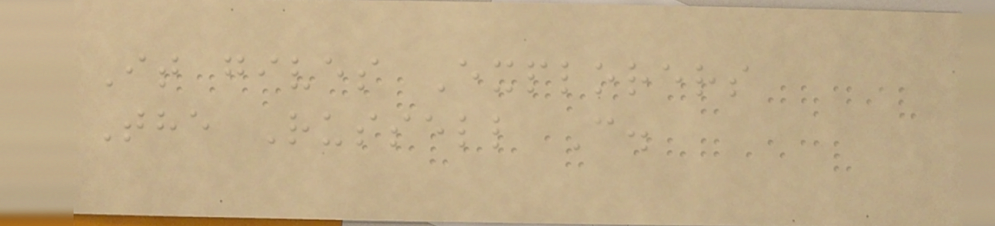It gives Explorers
The Russell C.
